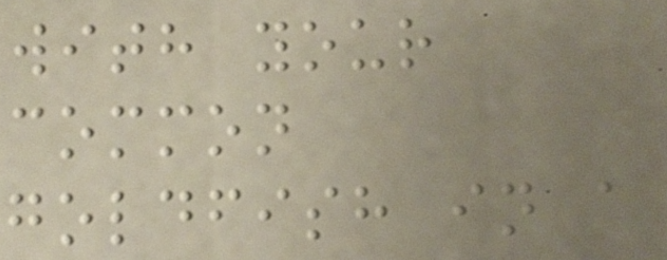with your
common
goldfish in a
